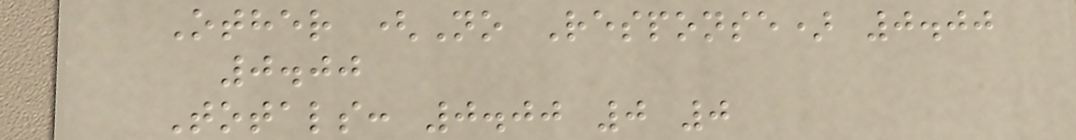Other (No Response) 0.00
0.00
Totals: 0.00 0 0
